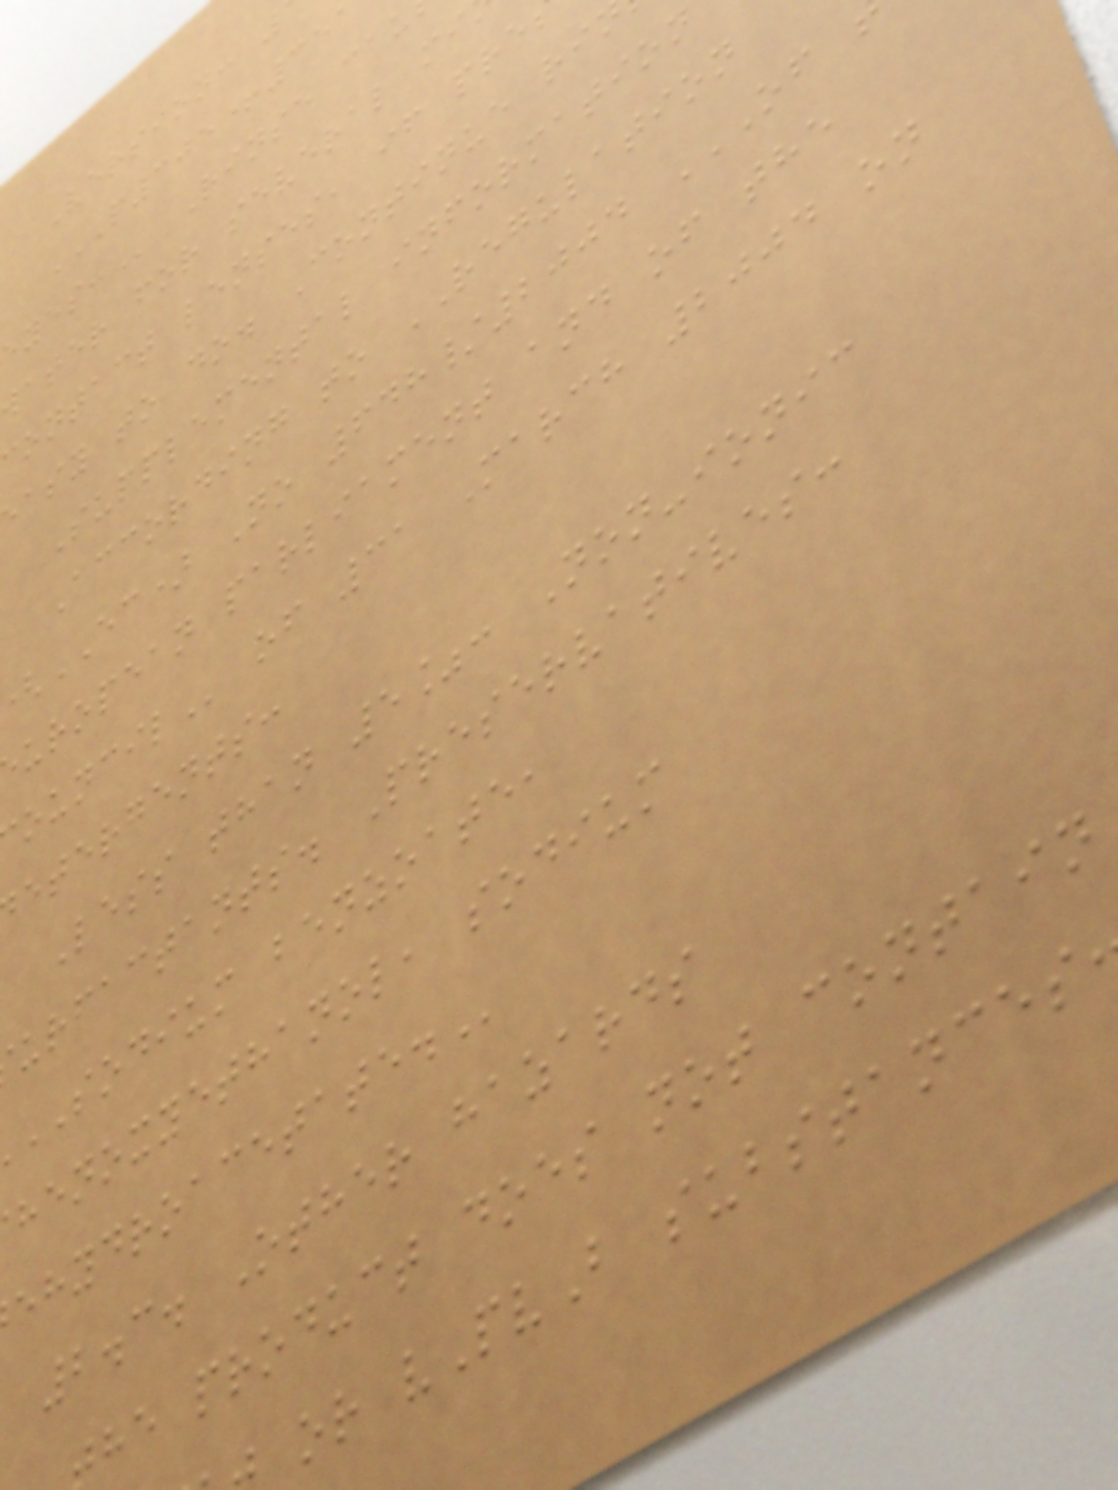Version:
Rinse cau
water for several mi
contact lenses, if pre
easy to do. Continue ri
Supplemental information
According to REGULATION
uropean parliament and of the
of 31 March 2004 on
etergents:
Less than 5%: Non-ionic
urfactants. Preservatives:
SODIUM benzoate,
henoxyethanol, sodium
2.3. Other hazards
he product does not contain
or vPvB substances
